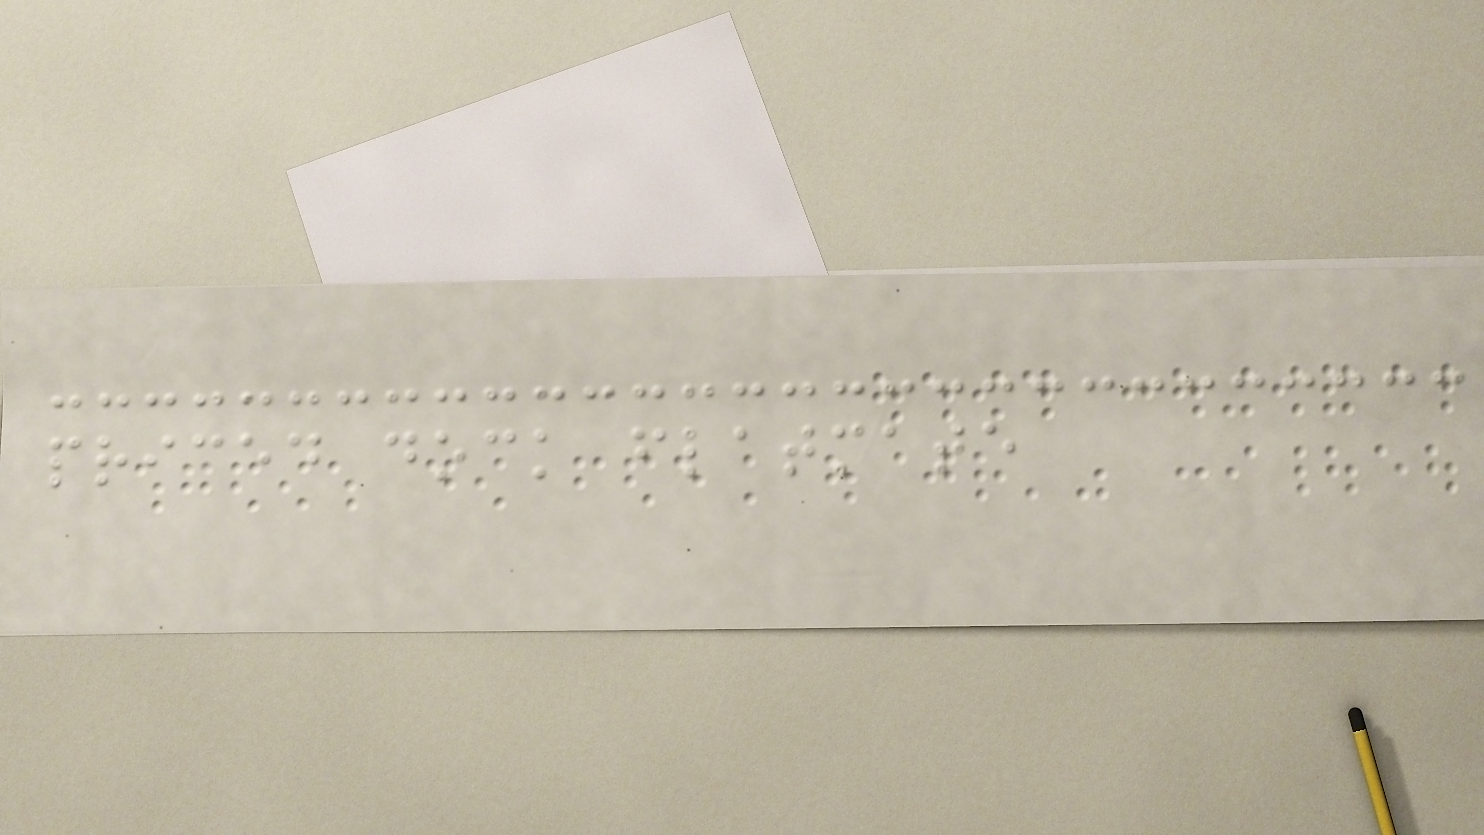priced dock flatmate
